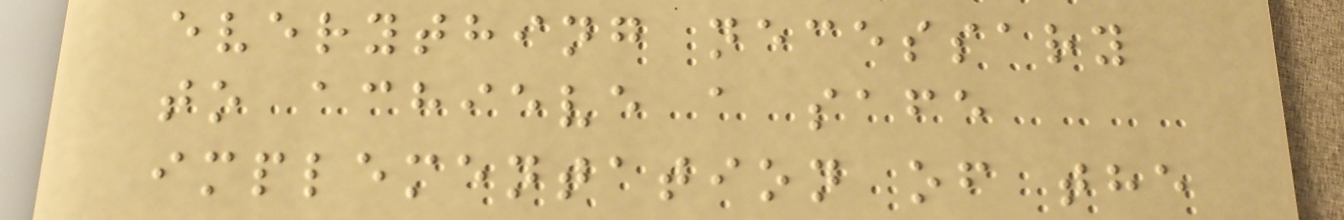everything necessary
to achieve a safe
implementation of the
